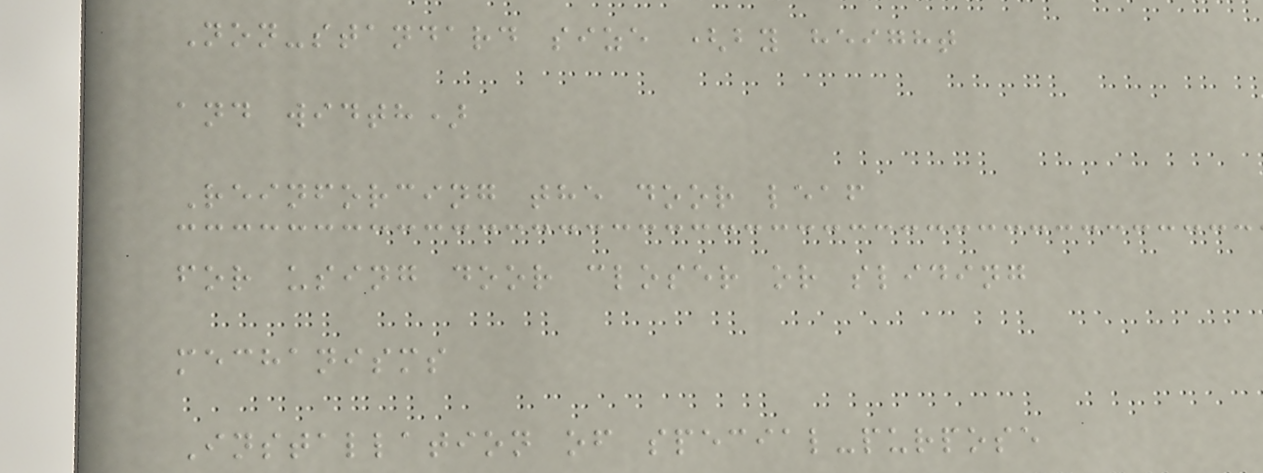Non-standard size (by height
and width)
Reinforcing the door leaf
for using door closer or sliding
mechanisms
Installation of special-purpose
